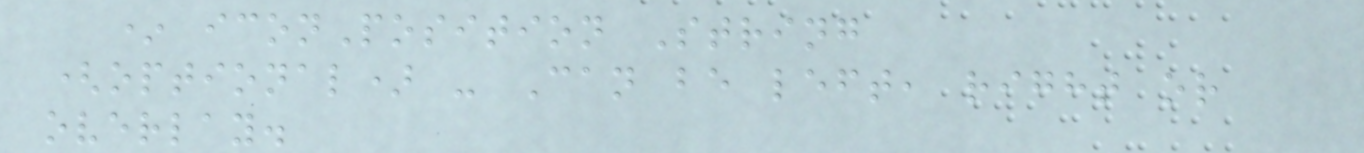* iconPosition String
(optional) - Can be left, right or
overlay.
